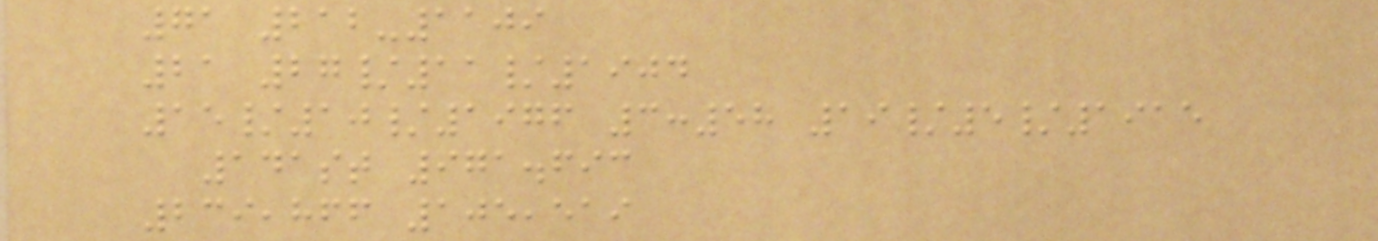71 212-1109
21 27/11/1904
15/10/1976 3:58 19/5/1915
141st 971.693
239,866 105,519
